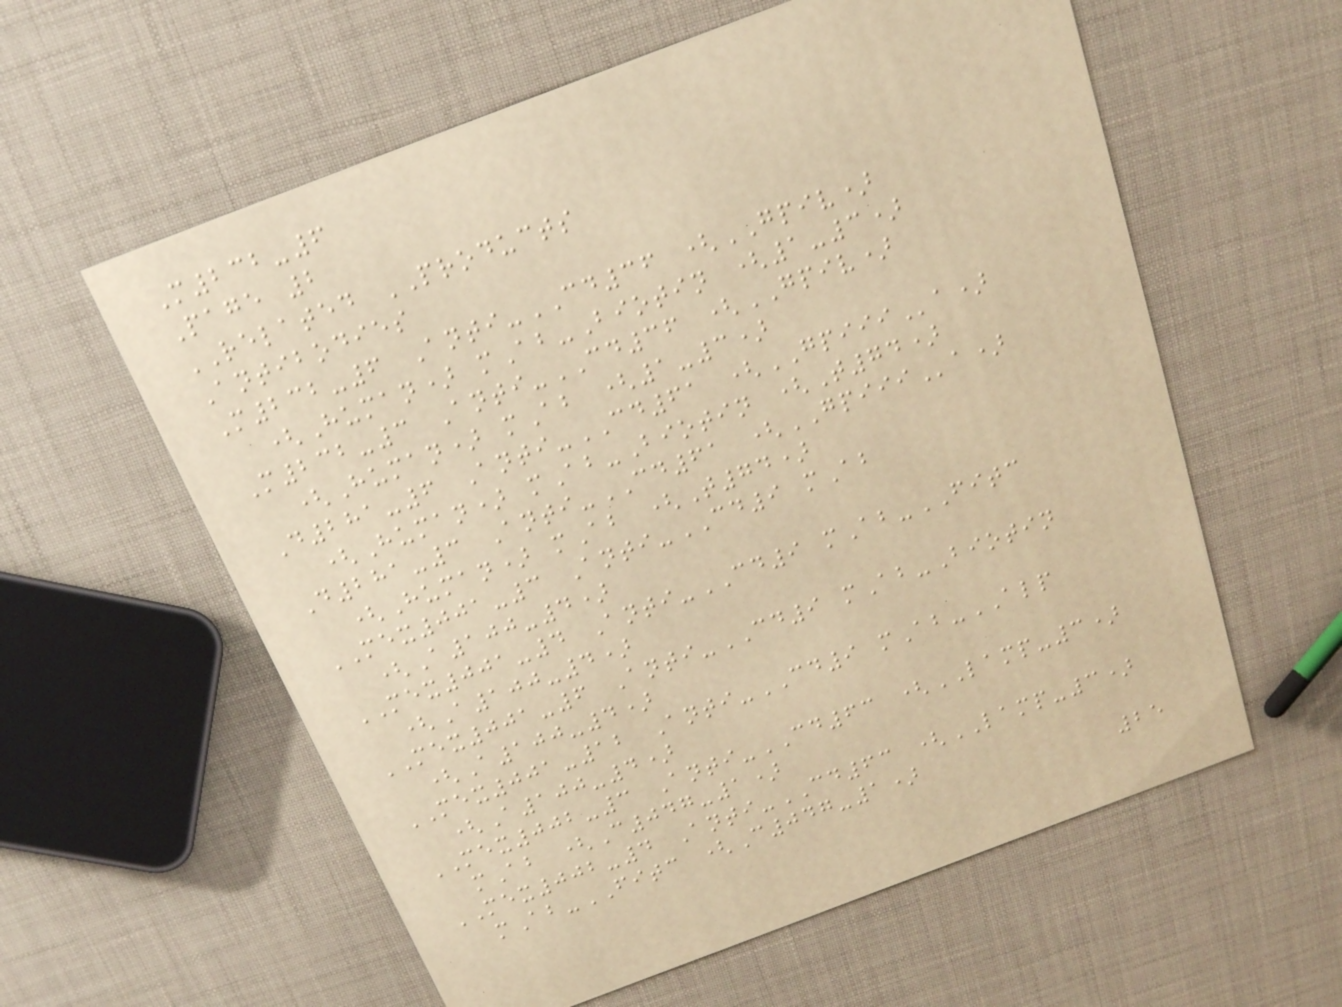M232-6
Page 2
RELATED PRODUCTS
Antibodies
M232-6 Anti-CD36 (GPIV)
(Human) mAb-Biotin (1-3)
M232-3 Anti-CD36 (GPIV)
(Human) mAb (1-3)
D281-6 Anti-CD61 (GPIIIa)
(Human) mAb-Biotin (T74)
D281-3 Anti-CD61 (GPIIIa)
(Human) mAb (T74)
MEX001-3 Anti-CD9 mAb
(A100-4)
MEX001-4 Anti-CD9 mAb-FITC
(A100-4)
MEX001-6 Anti-CD9 mAb-Biotin
(A100-4)
MEX001-12 Anti-CD9 mAb-ALP
(A100-4)
MEX002-3 Anti-CD63 (LAMP-3)
mAb (C047-1)
MEX002-4 Anti-CD63 (LAMP-3)
mAb-FITC (C047-1)
25
